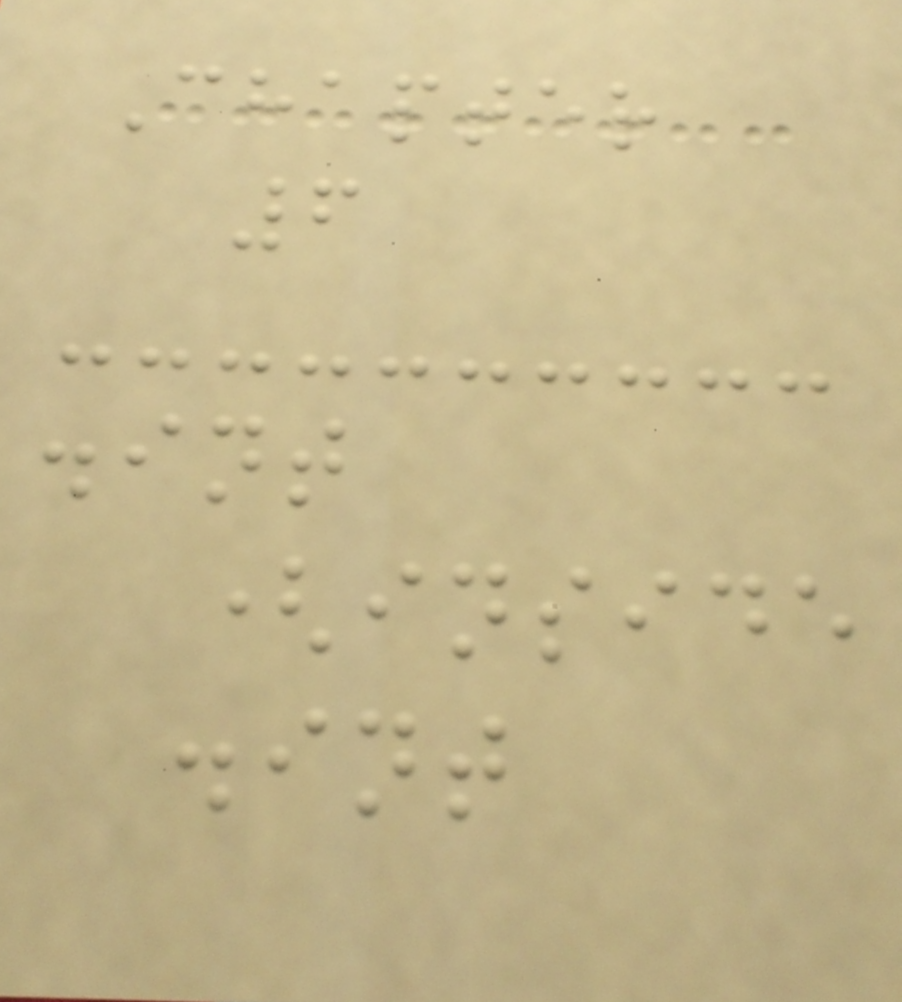Chapter
6
.int
(inside
.int
